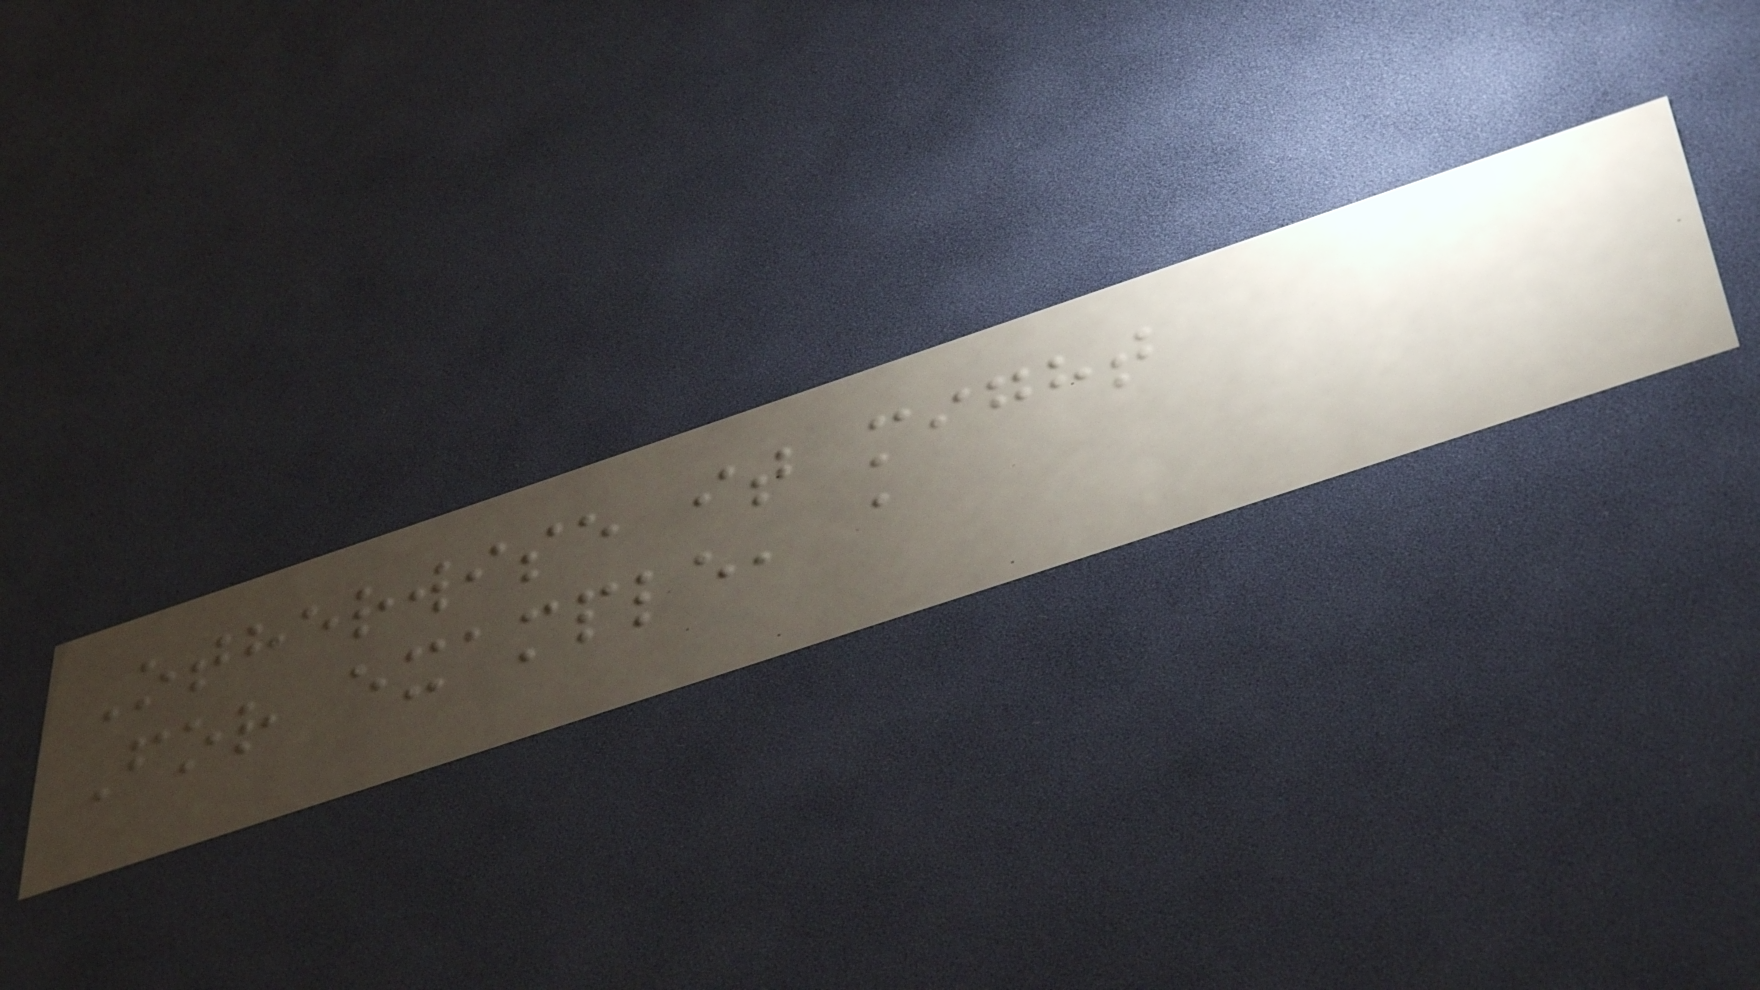Otherwise it might
For example, a
